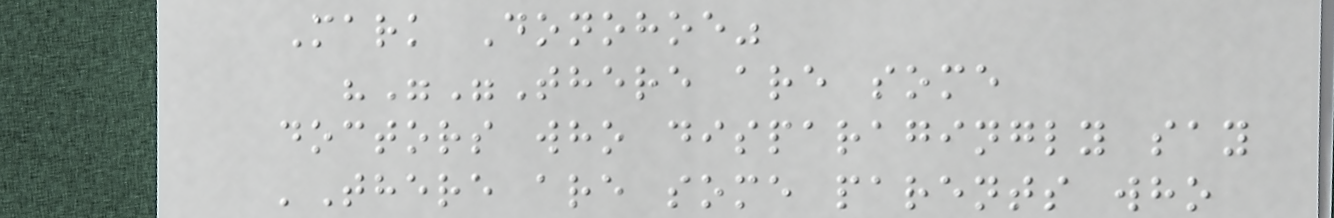Mark Donohoe"
"""There are some
doctors who disparagingly say
'There are some parents who
